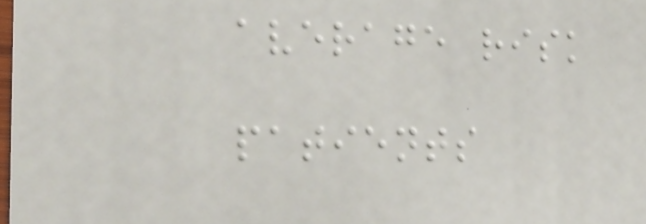average risk
patients
